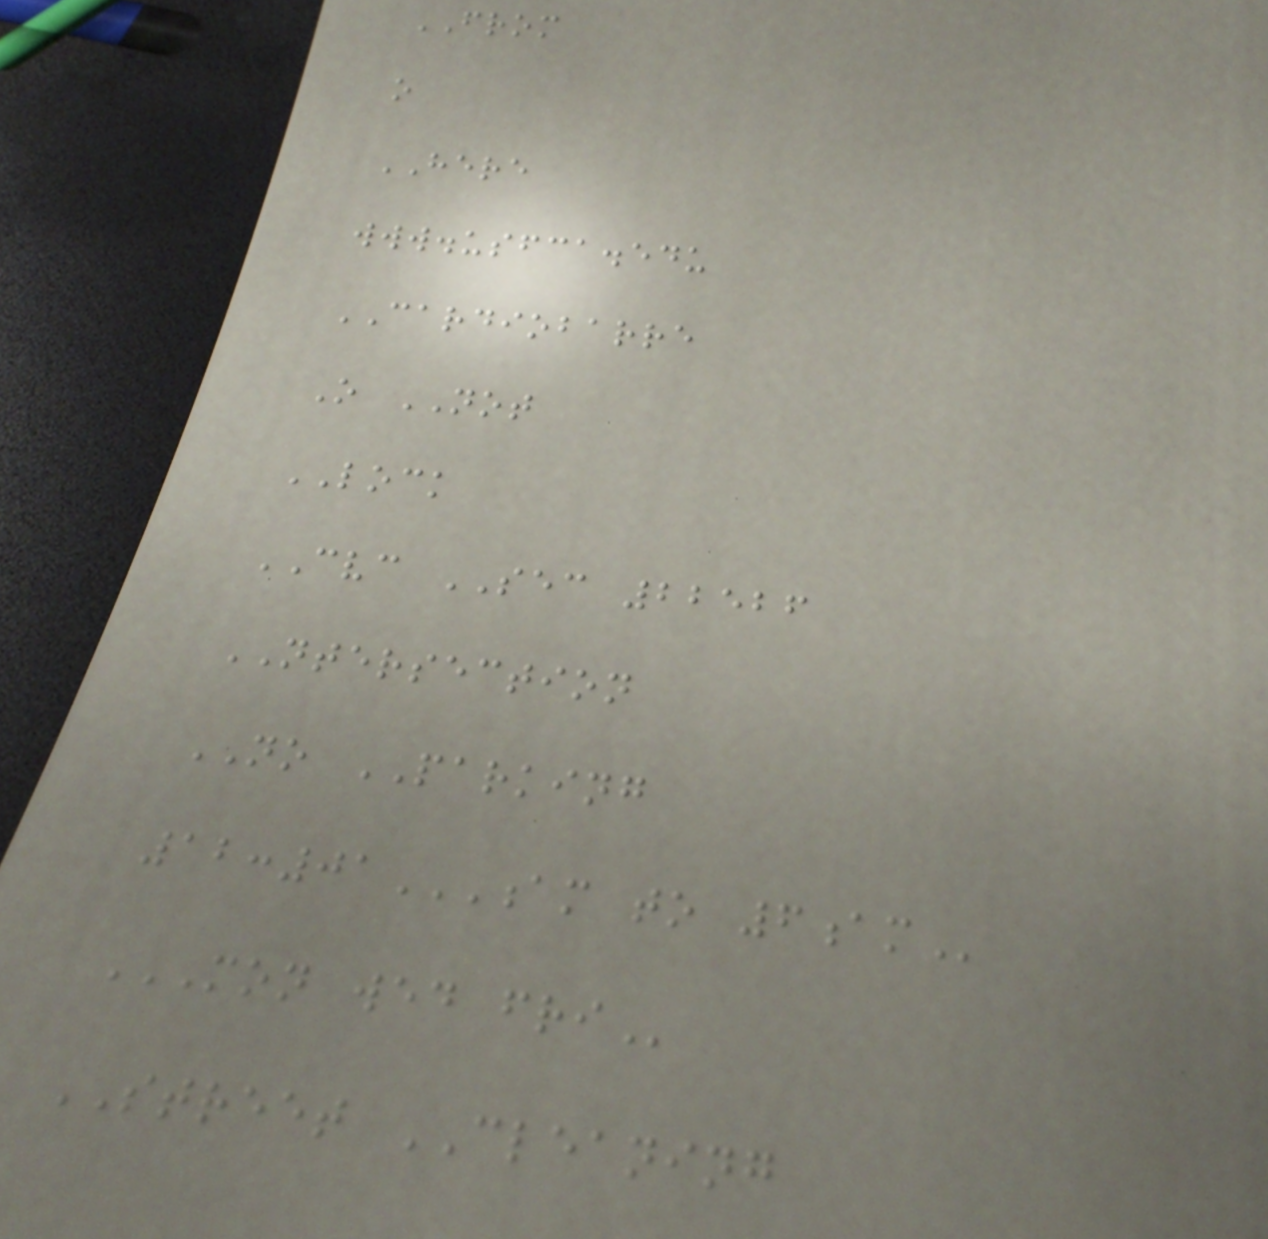FROM
o
HERE
www.usfca.edu
CARDIOBARRE
O NOT
LOCK
CVC SEC 22526
NTERSECTION
NO PARKING
12:01AM TO 6AM
MON WED FRI
STREET CLEANING
